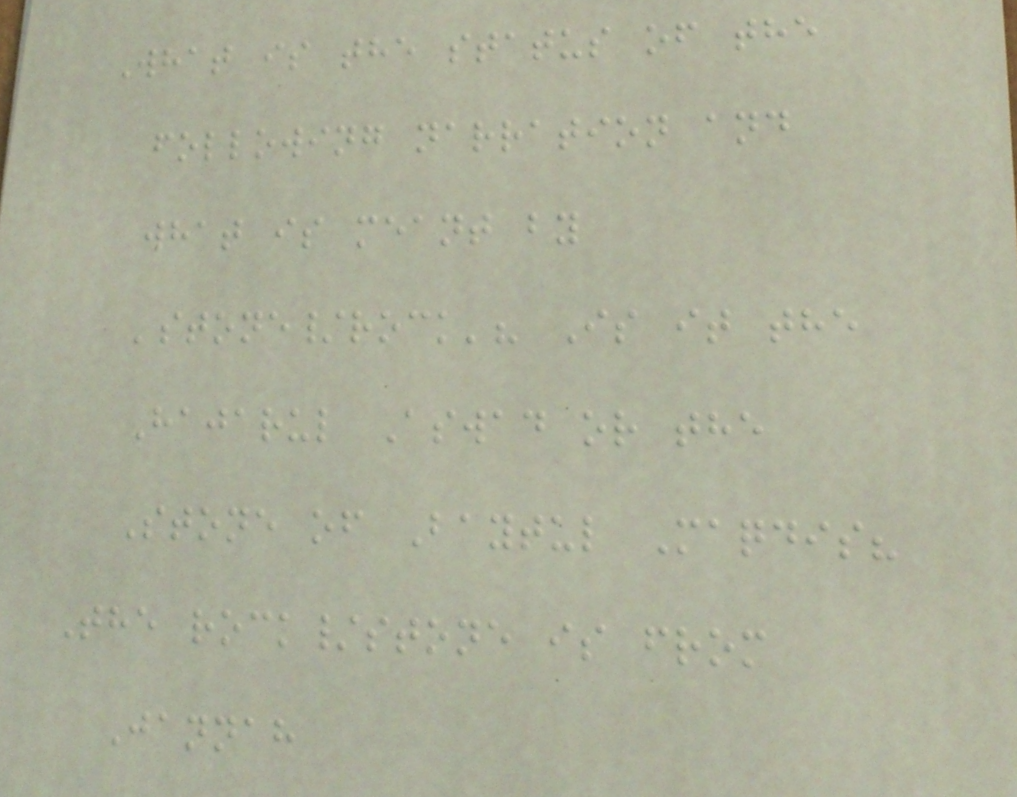What is the status of the
following narration and
what is meant by
'stone/rock'? Is it the
Hajarul Aswad or the
Stone of Baytul Maqdis?
The rock/stone is from
Jannah
